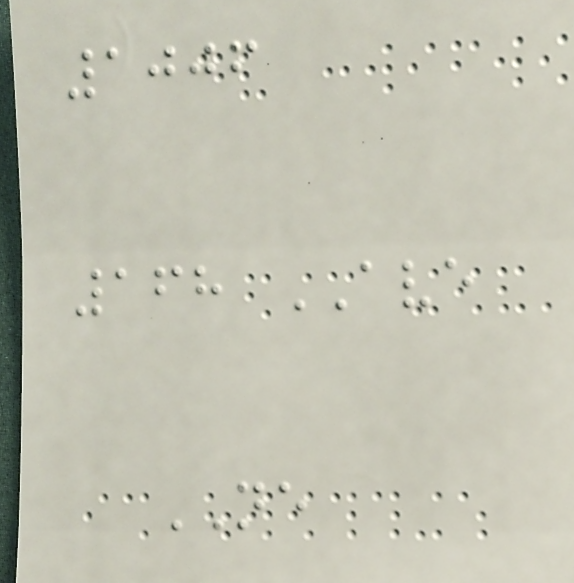1006
168 AVE
NE
